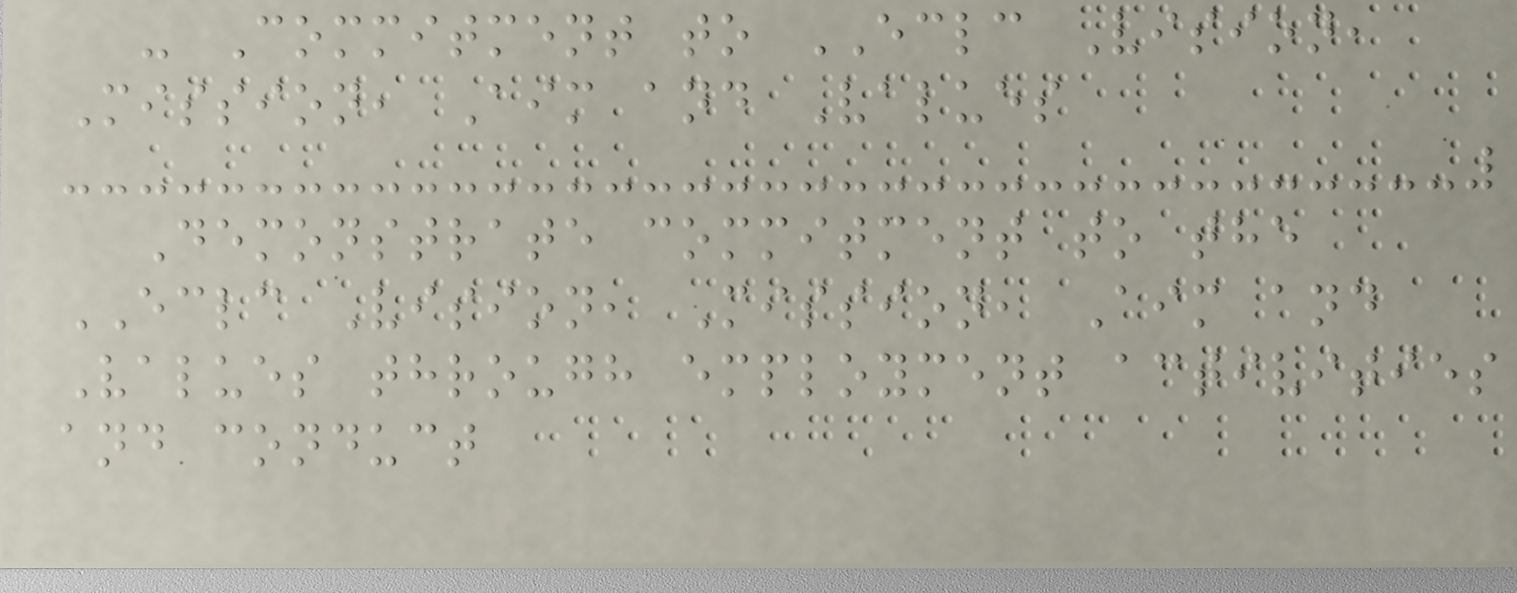- Commitment to ECLC Vision,
Mission, Aim and Values
Demonstrate commitment to the
ECLC Vision, Mission, Aim and
Values through employment activities
and conduct
